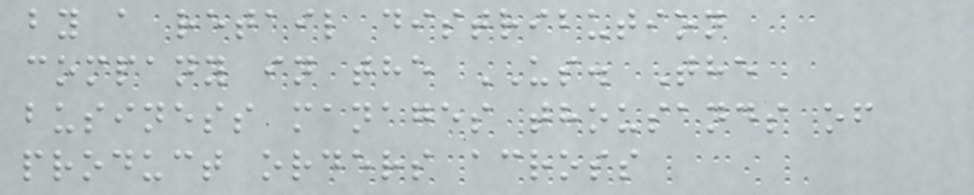by a retail distribution
company in the US. The
business manages thousands of
product orders across
